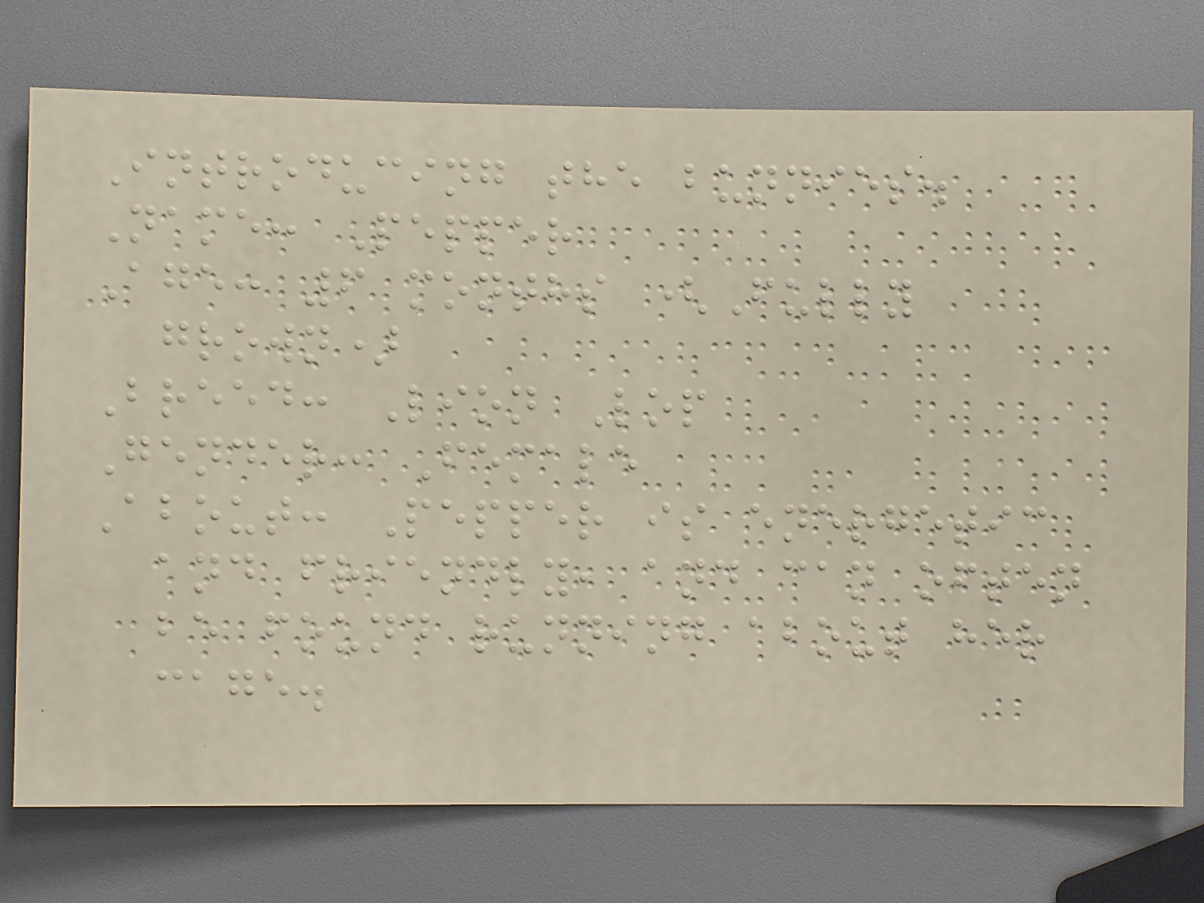Introducing the bunnies.
Name: Pepper
Age: 6 months (Fully
grown)
Breed: Lion Lop
Gender: Female
About: Pepper is energetic
and friendly, and can often
be found running about her
cage.
